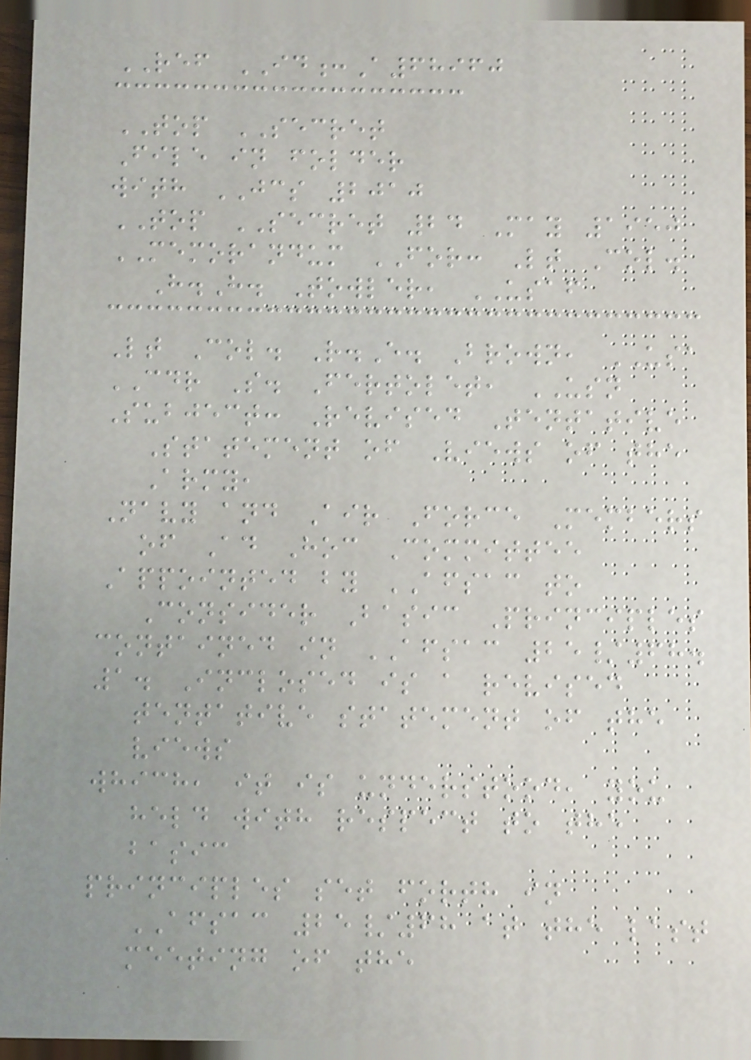REF ID:A68960
TOP SECRET
File in folder
with JCS 2010
TOP SECRET 24 May 1950
MEMORANDUM FOR: Lt Col.
H.H. Towler, USAF
Lt Col. R.E. Brown, USA
CDR S. Fertolet, USN
Subject: Revised Tentative
Statement of Views of the
Army,
Navy and Air Force Members
of Ad Hoc Committee
Appointed by AFSAC to
Consider Basic Principles
contained in AFSAC 25/68.
1. Inclosed is a revised
tentative statement of the
views
which, it is understood, you
held with respect to the
basic
principles set forth in
AFSAC 25/68 at the last
meeting of the
